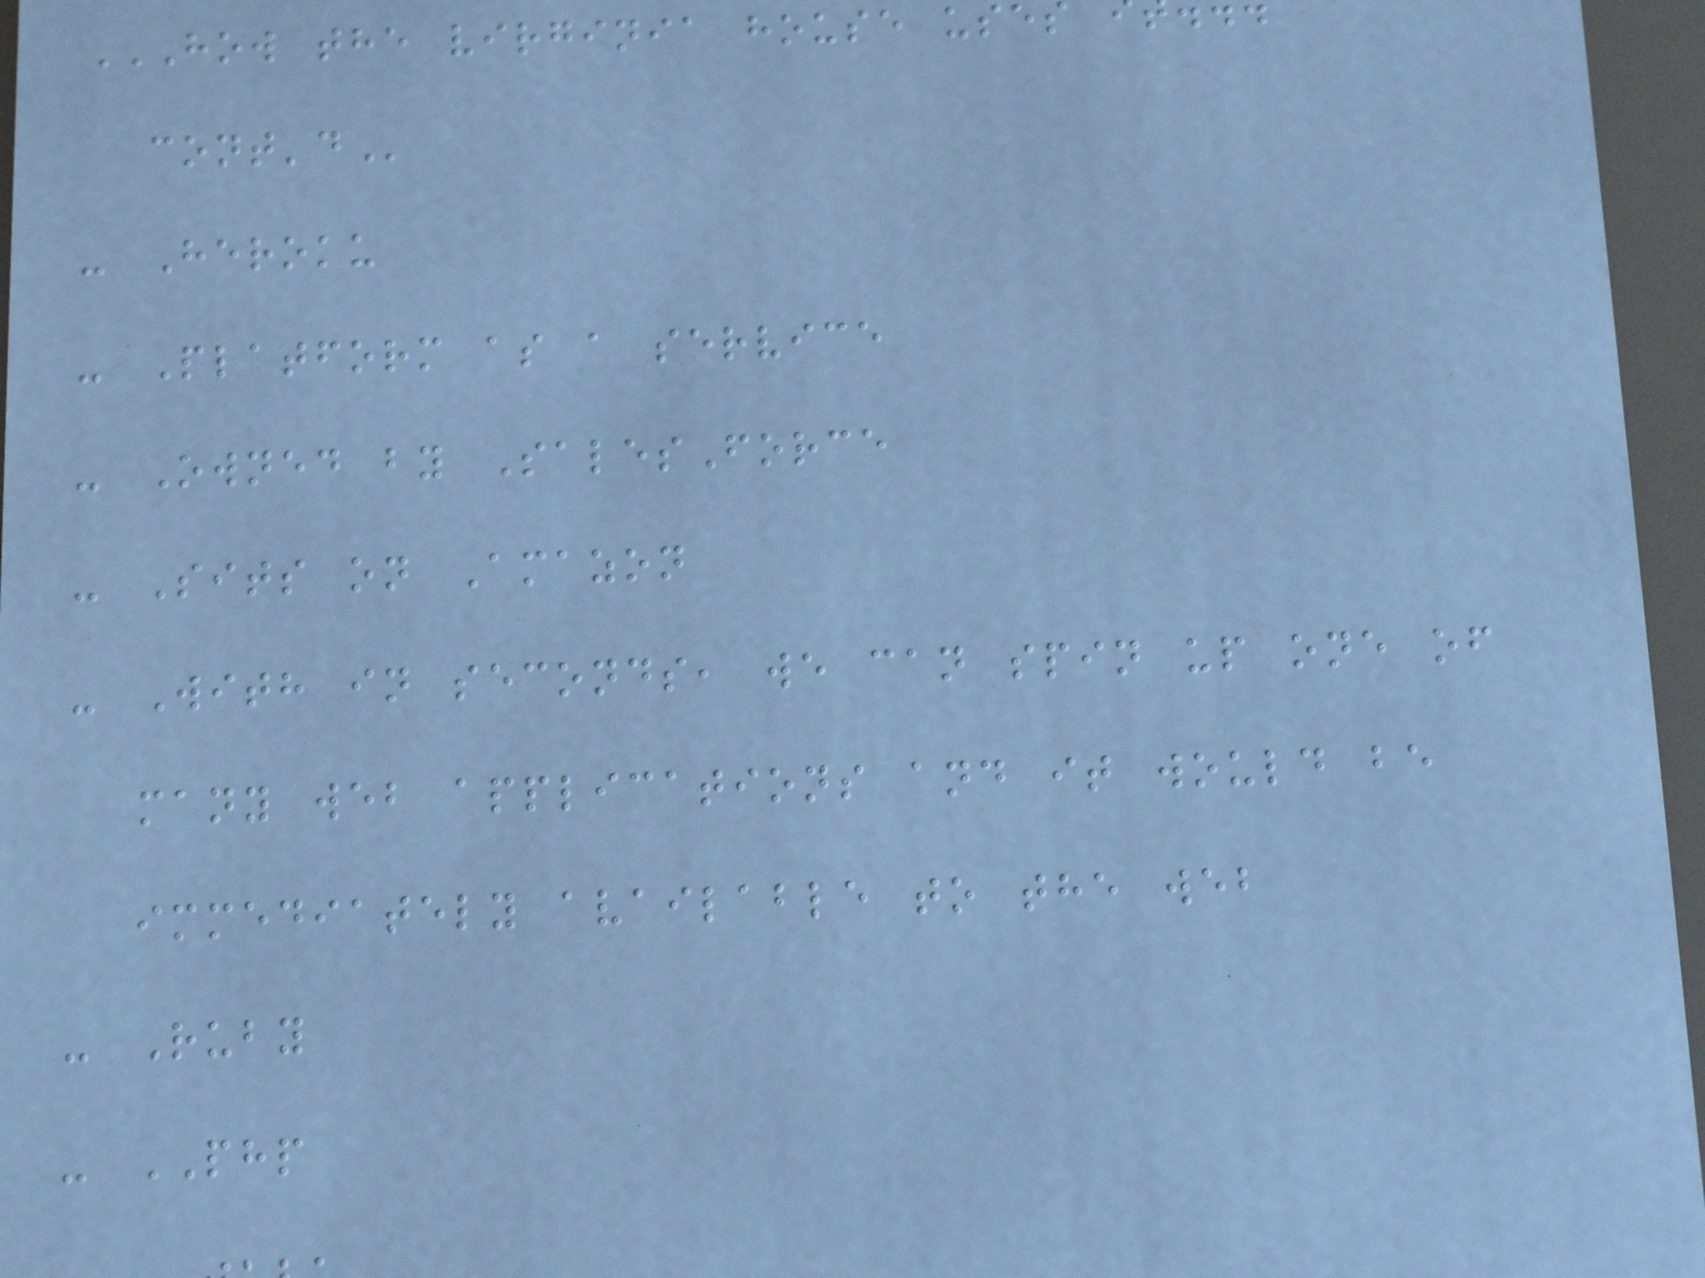- Heroku
- Platform as a service
- Owned by SalesForce
- Sits on Amazon
- With in seconds, we can spin up one of
many web applications and it would be
immediately available to the web
- Ruby
- PHP
